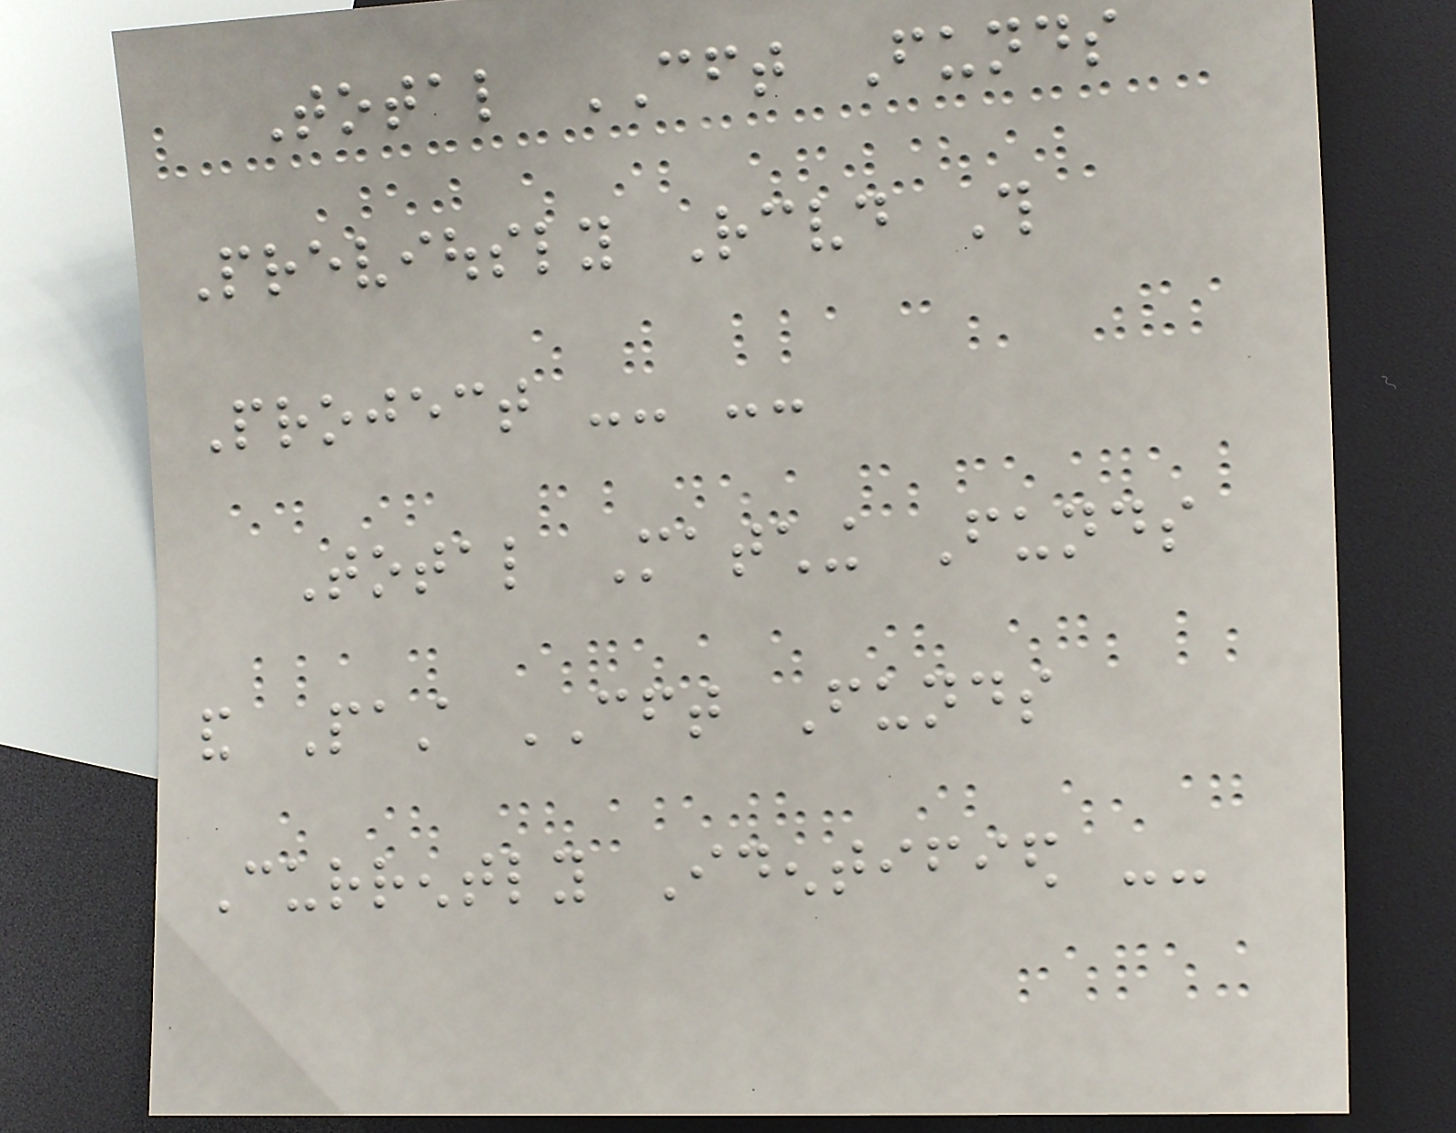Total CFT Funds
Previously Received This
Project -- --
Total Matching Funds
and Past CFT Funds
Currently Identified --
